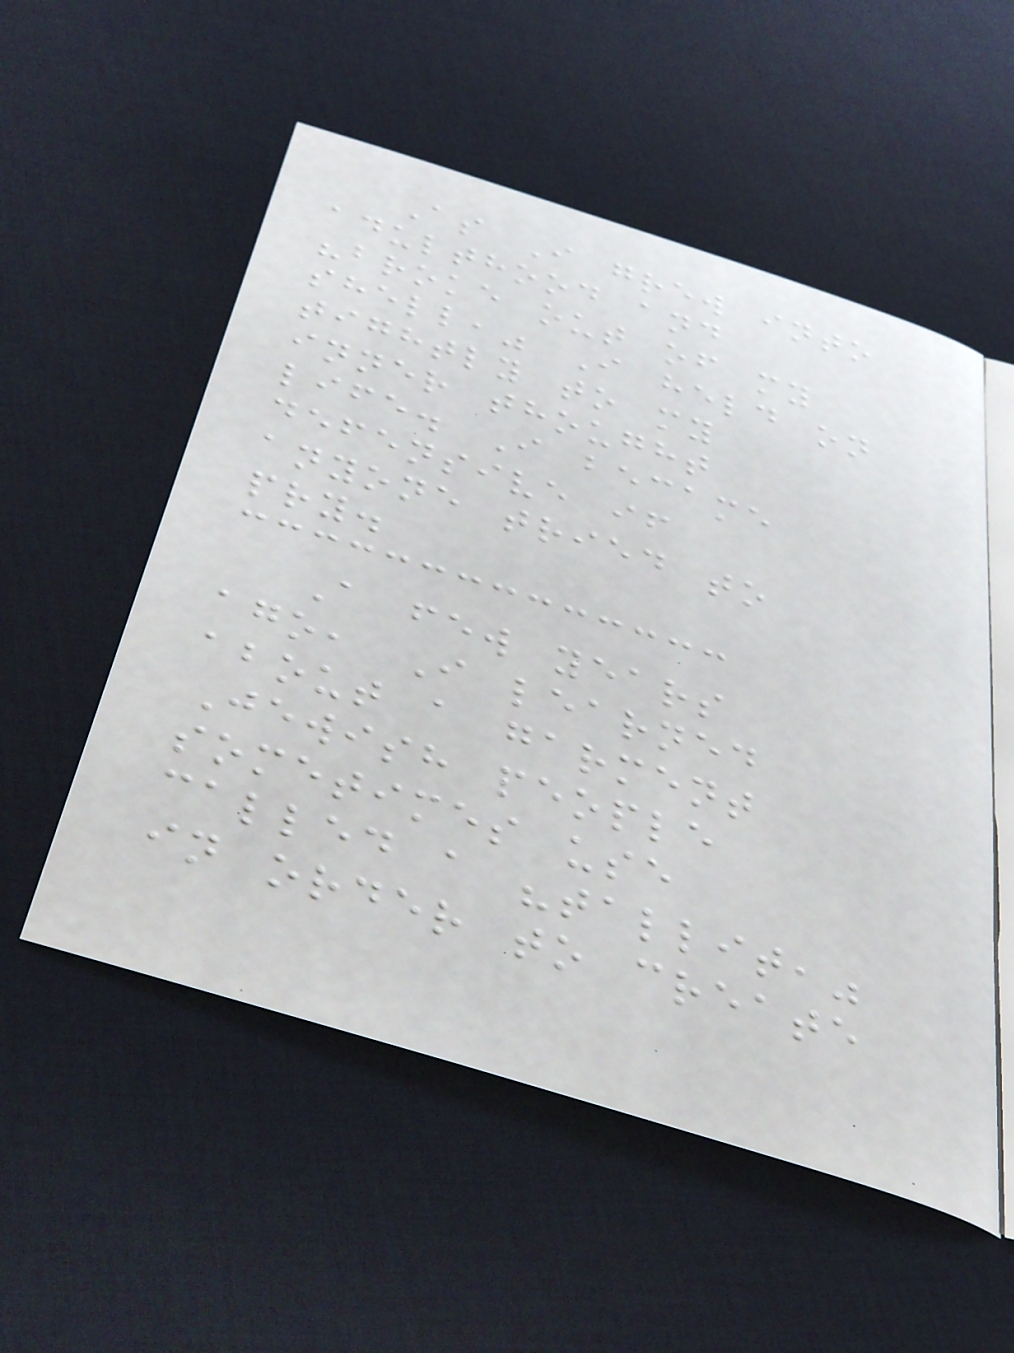As I grew into
adulthood and
"broke out of my
shell," I held on
tightly to my
inner thought
life. I became
defensive if
anyone tried to
pry.
A few years
ago, I learned
about a garment
Jewish people
sometimes use
called a "tallit,"
in order to create
